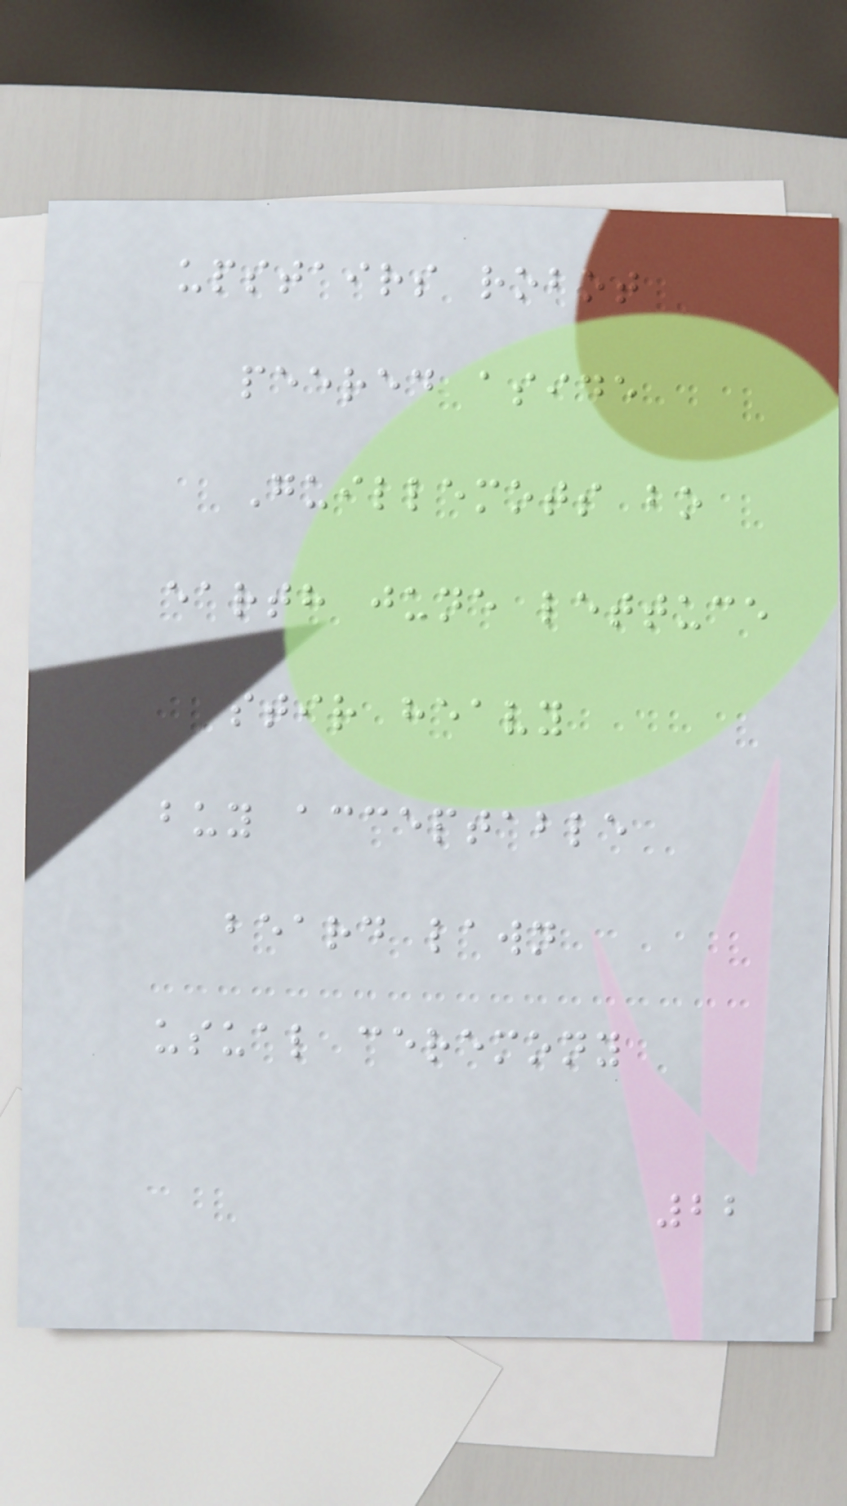upstairs robot
peered aside
Guillemots bo
earth june lettuce
stir heavy
buy acceptable
beard lawn
usual ceremony
22
